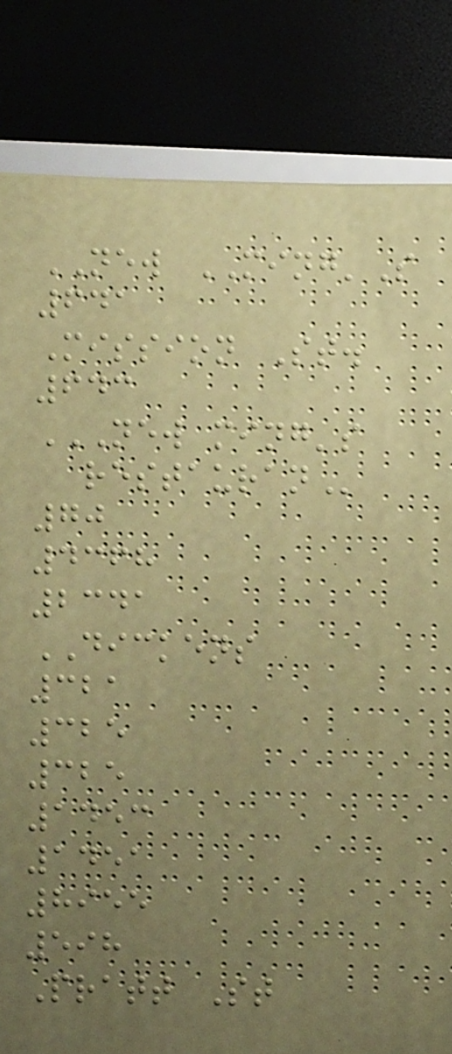NEW MING'S
641
Mission St.
643
NEW MING'S
RESTAURAN
70
4368
2341
DICKENS
321
325
325
1453
1451
8955
598
Pratt St
